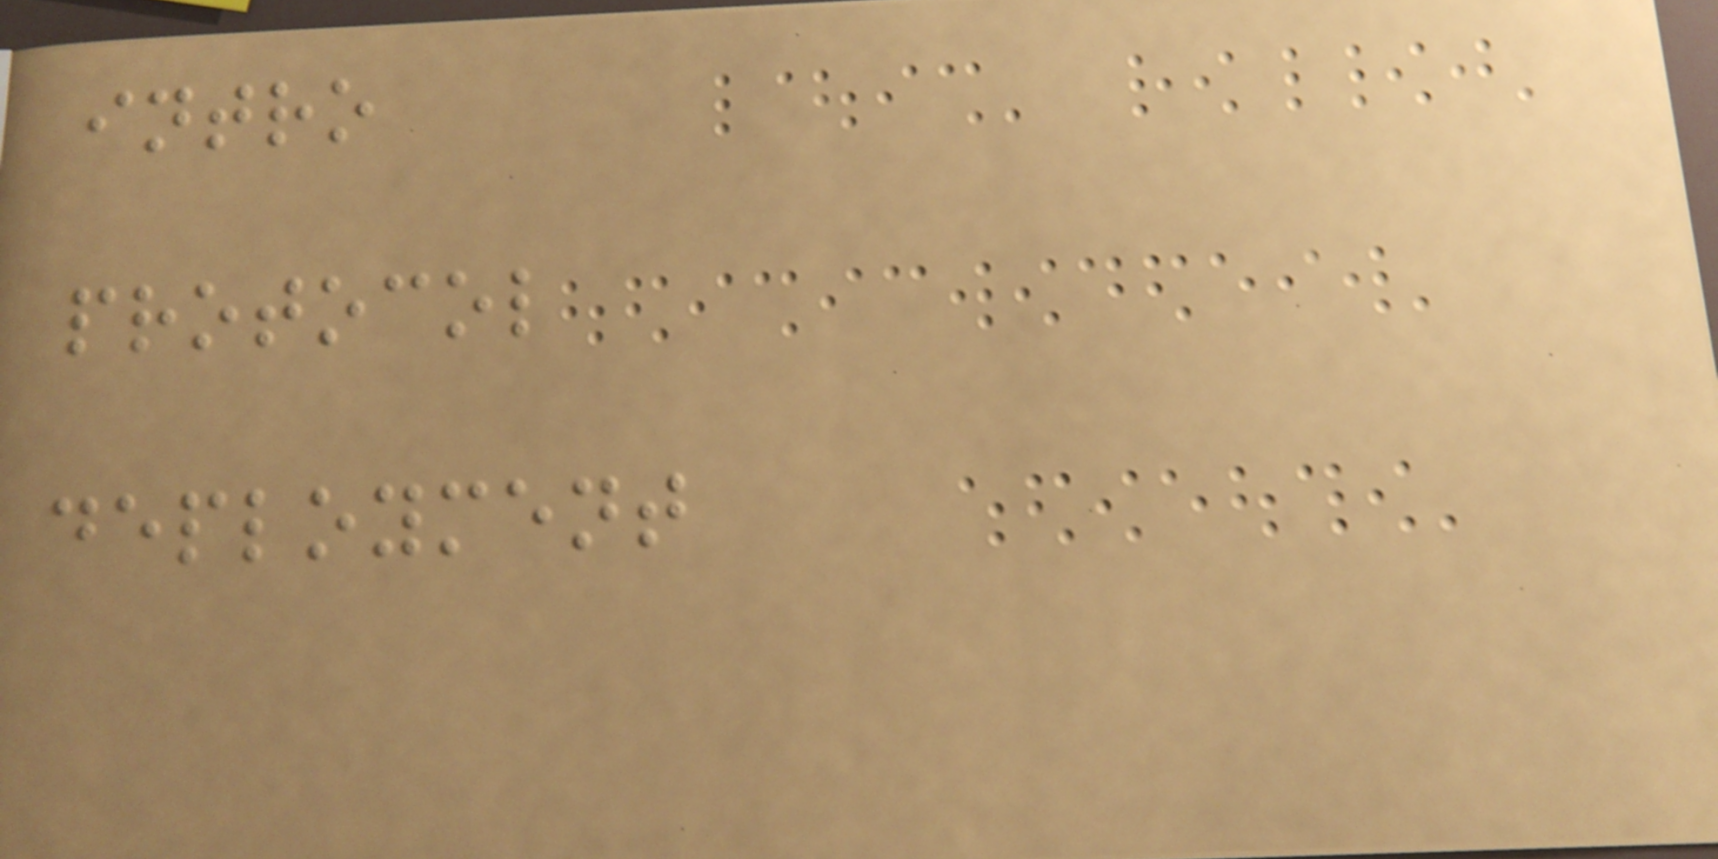intro
protocol
deployment
